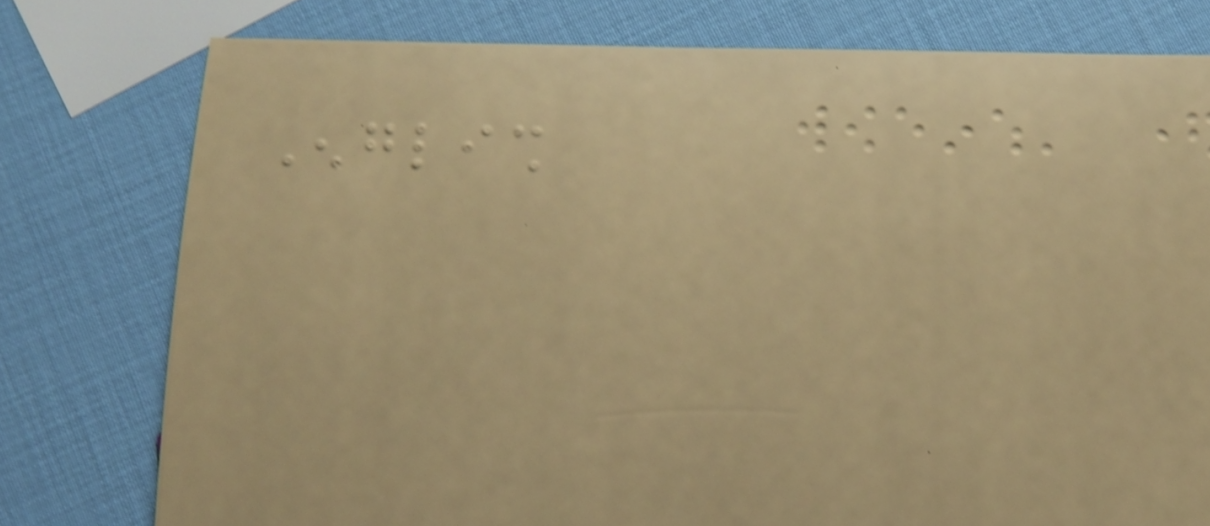English
